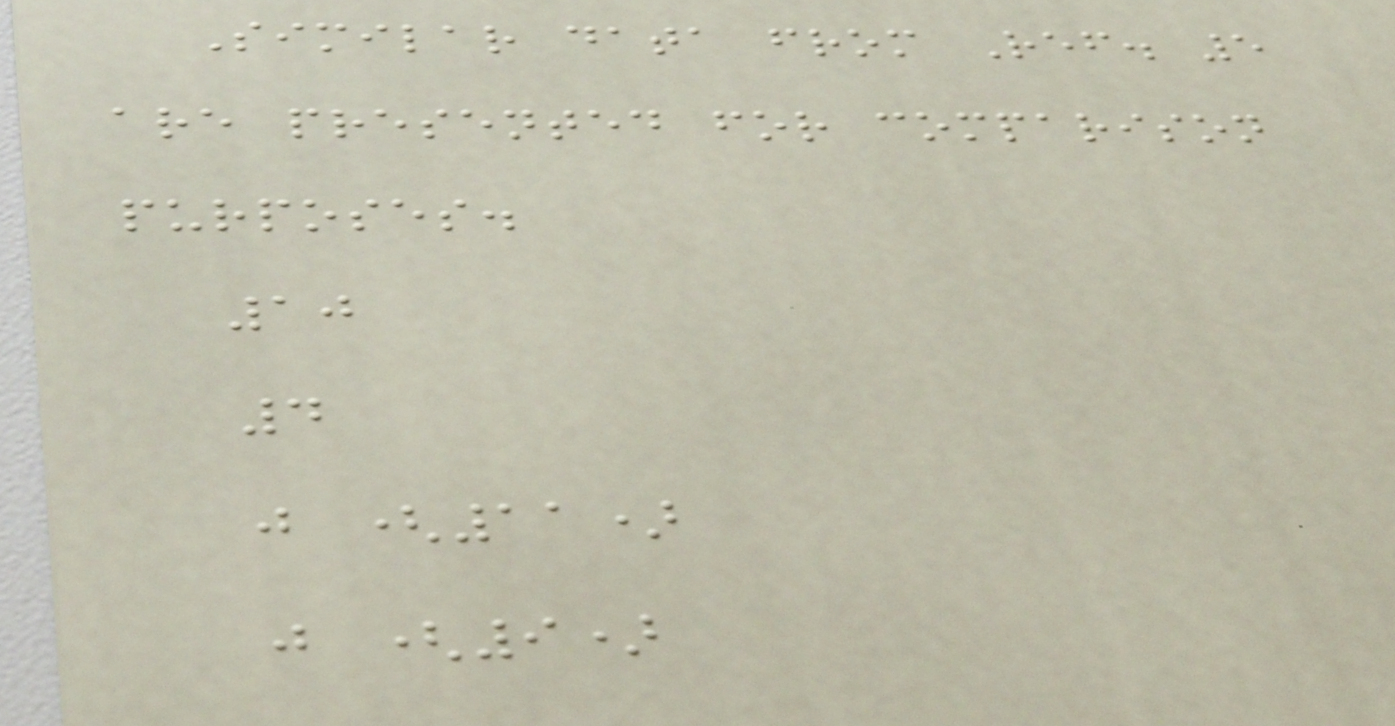Similar data from Ref. 5
are presented for comparison
purposes.
10
4
j (11)
j (9)
